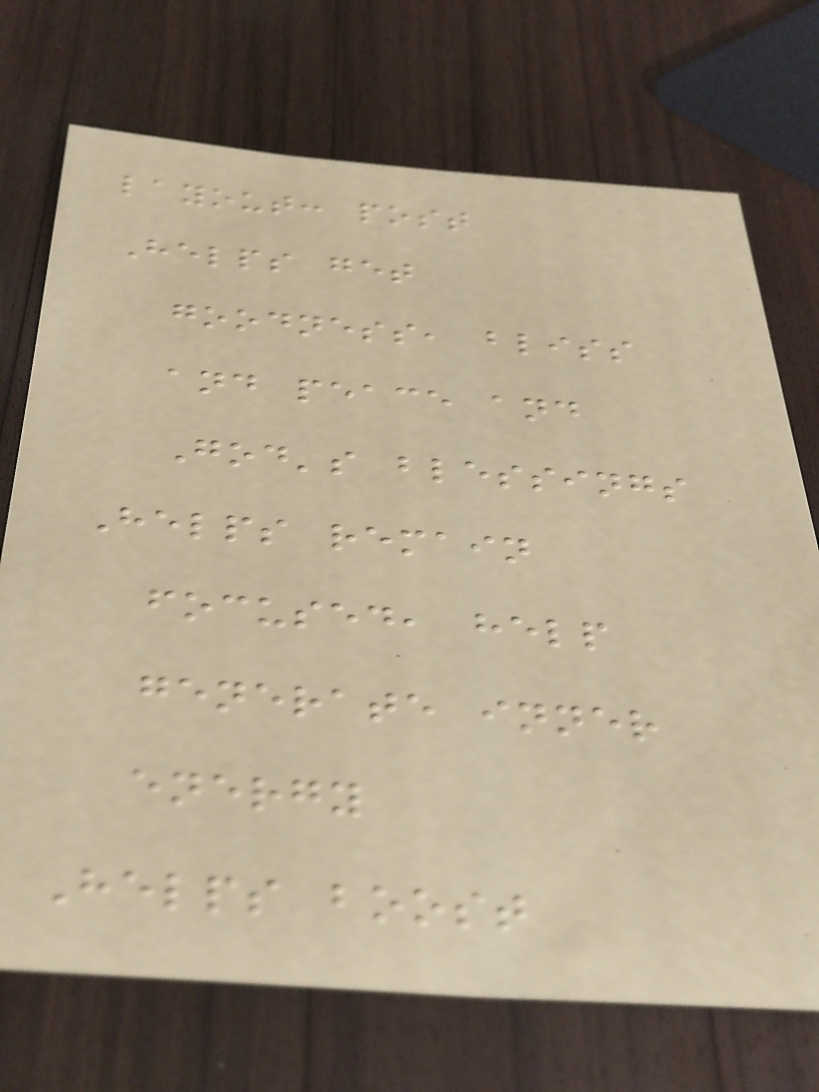layout: post
Helps get
goodness, bliss
and peace and
God's blessings
Helps remain
focused, help
generate inner
energy
Helps boost
